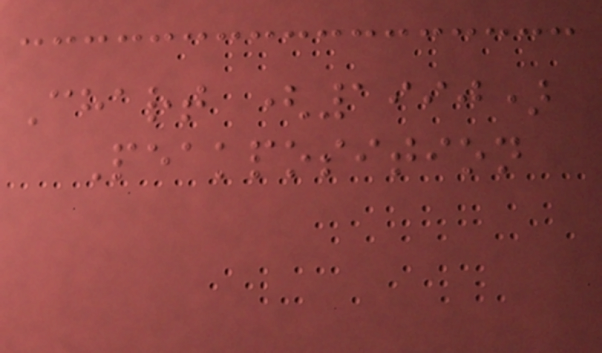Chart (1990)
Peakposition
